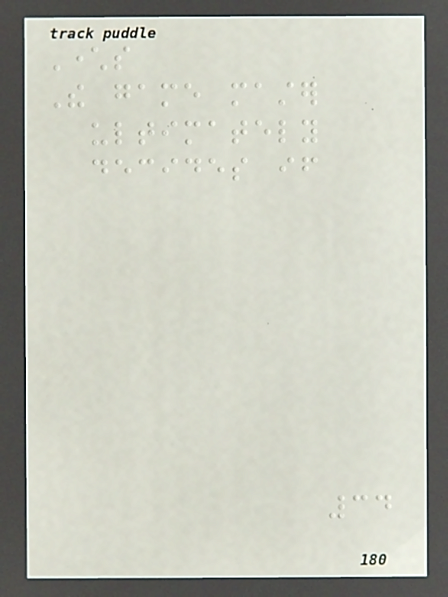Characters
The game master
ultimately
decides if
34
